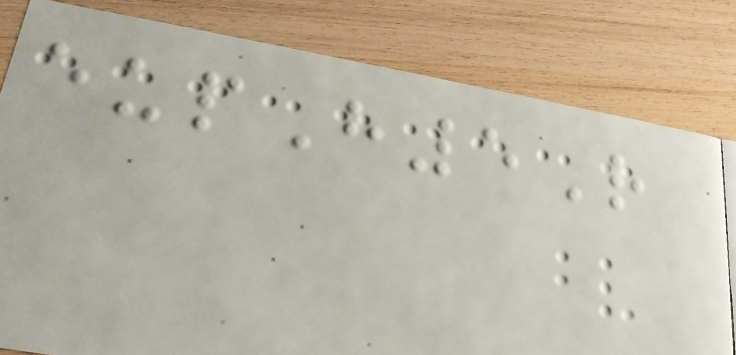eupH5R
